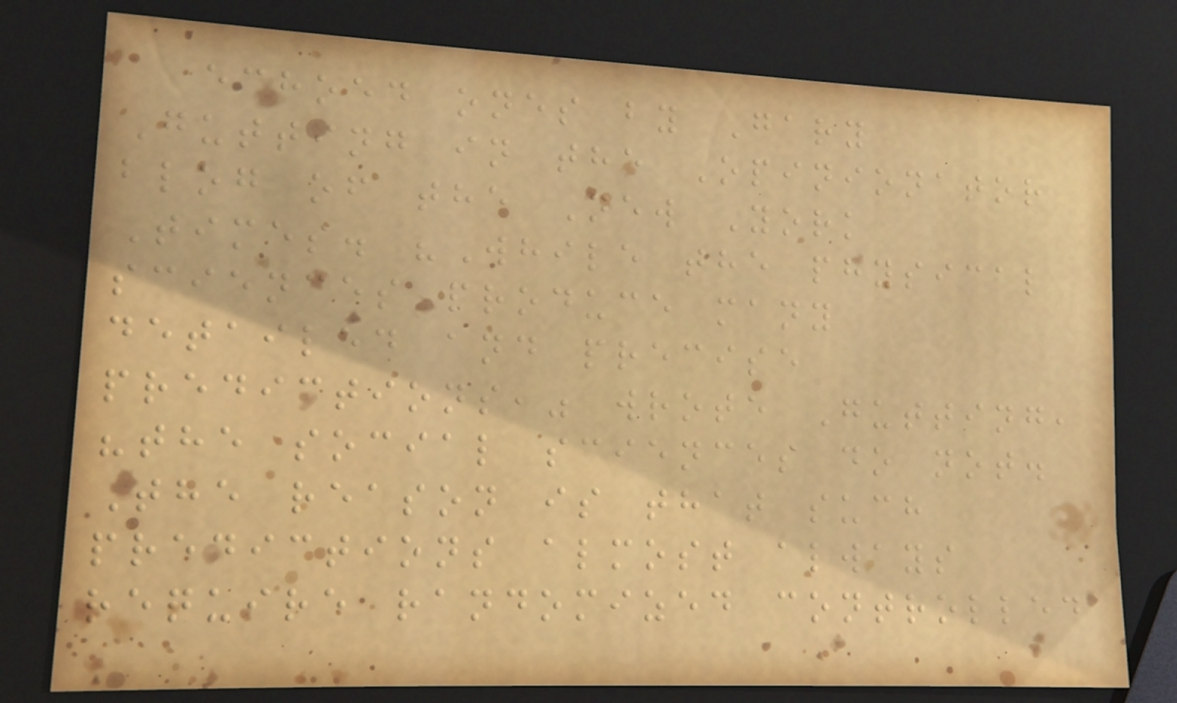echoed ones by Gary
Gutting in the Opinionator
blog of the New York
Times. "While the physical
sciences produce many
detailed and precise
predictions," wrote Gutting,
"the social sciences do not.
The reason is that such
predictions almost always
require randomized controlled
